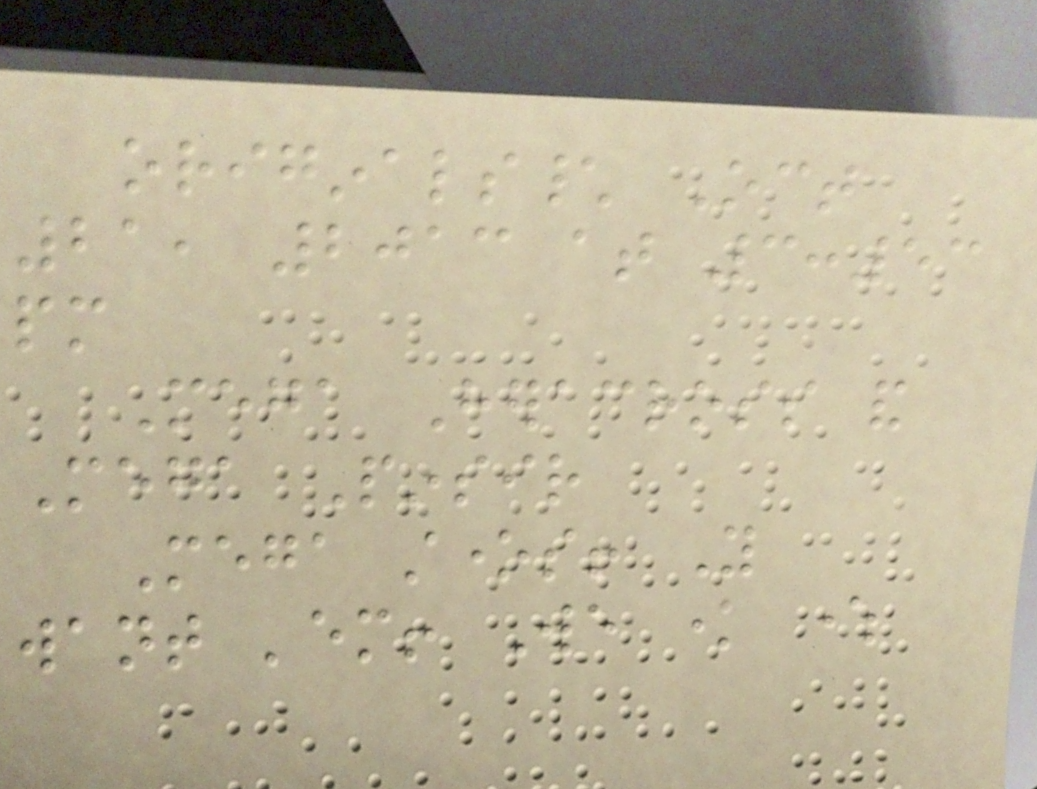originals\ Oct
21, 2013 at 3:53
pm
Mega Heracross and
Mega Pinsir
Mega stones! You
want 'em! We know where
